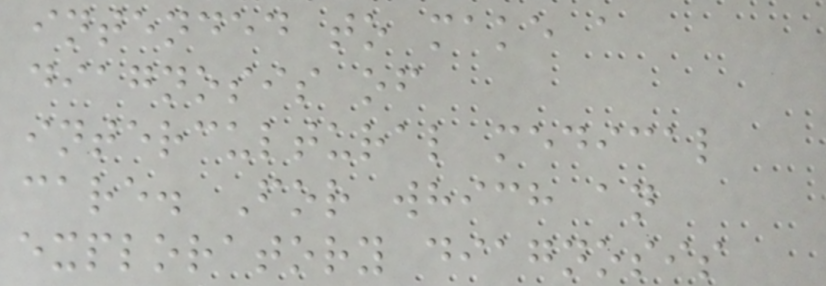intended to make a
diagnosis of
intercultural medical
care. For which an
exploratory diagnosis
